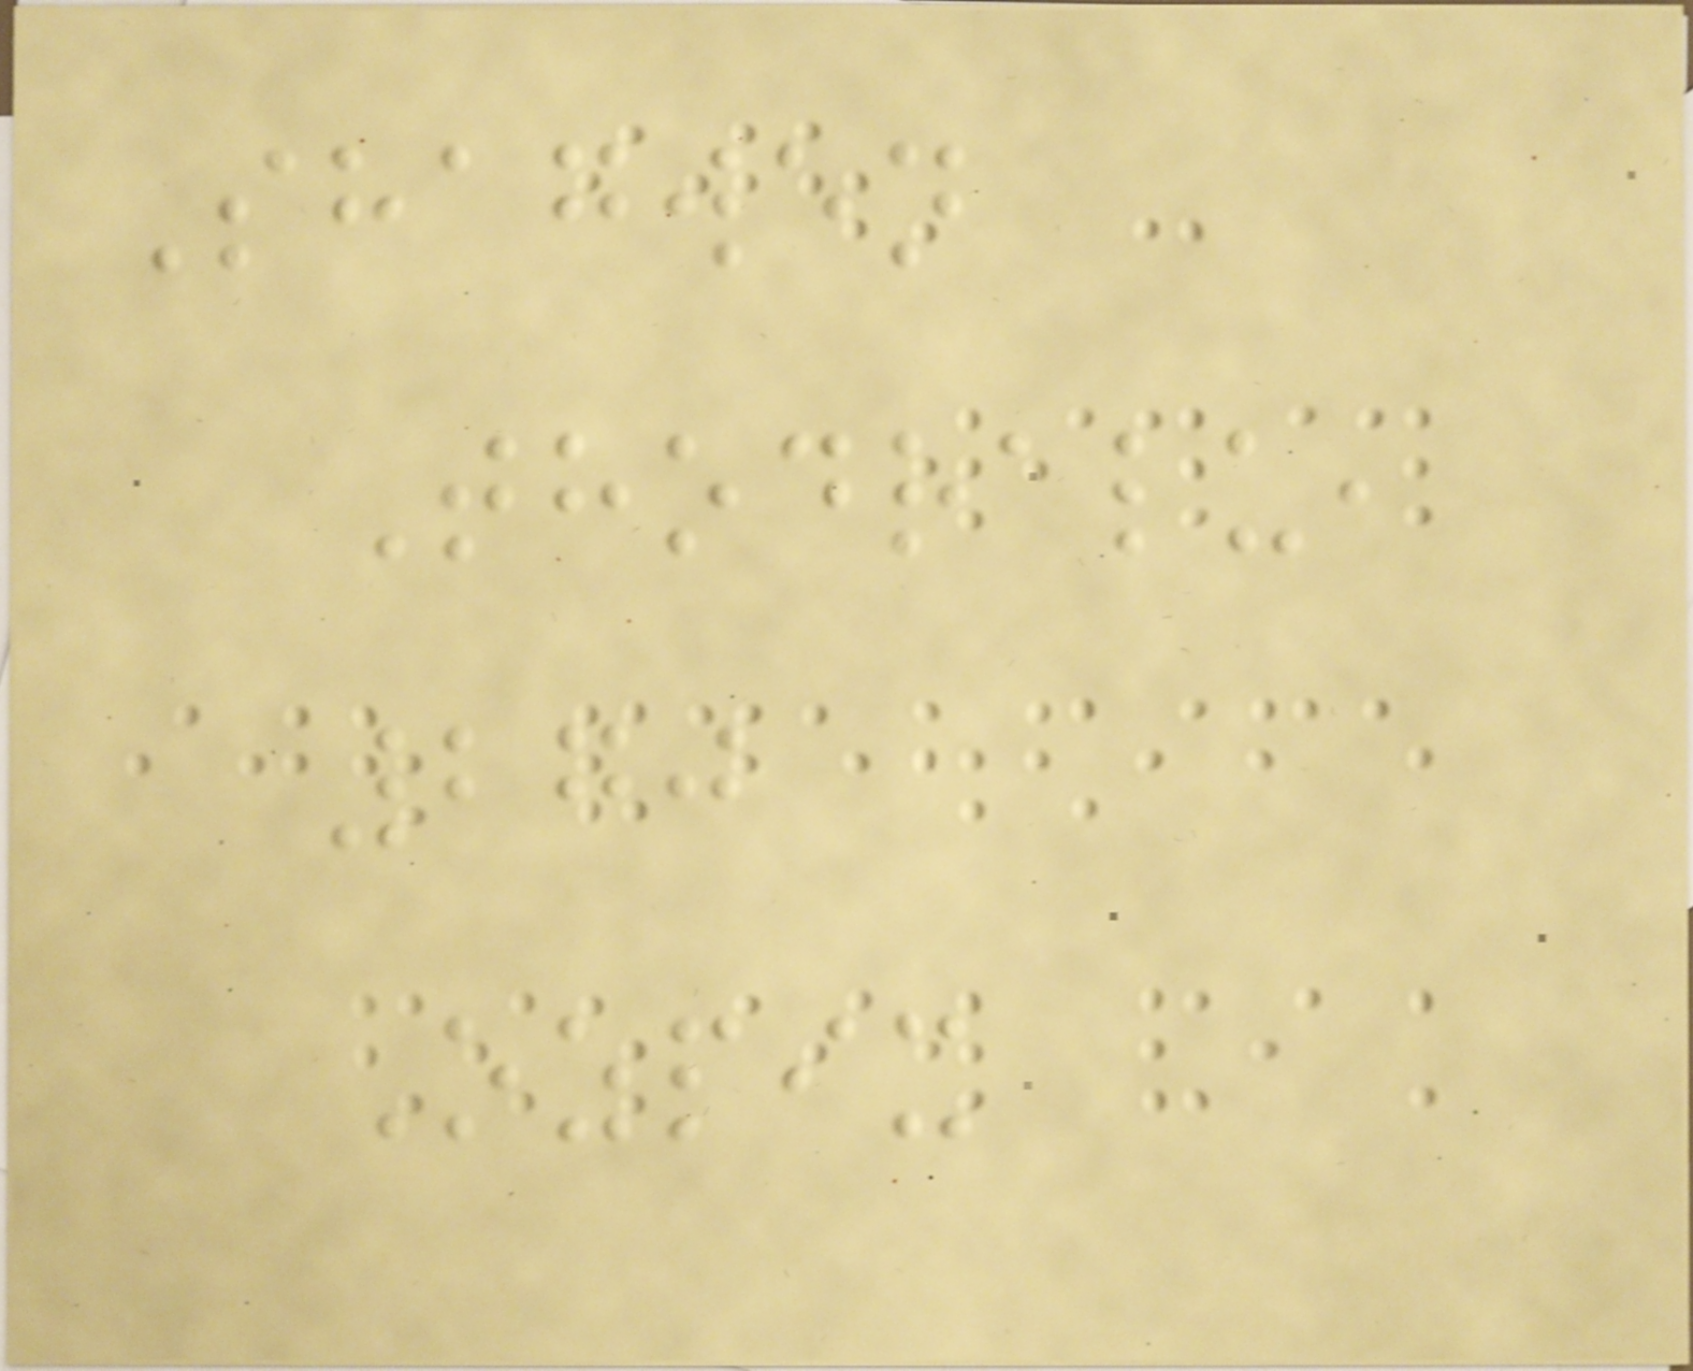Shagwen
Thodralu,
270
Ozpix
